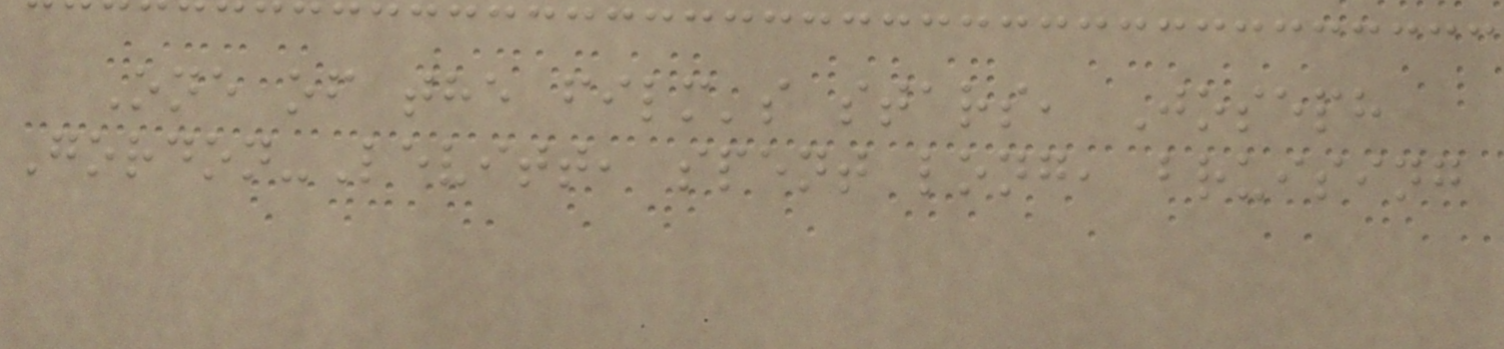One of the film's stars, Joseph
Gordon-Levitt, spent long, bruising
